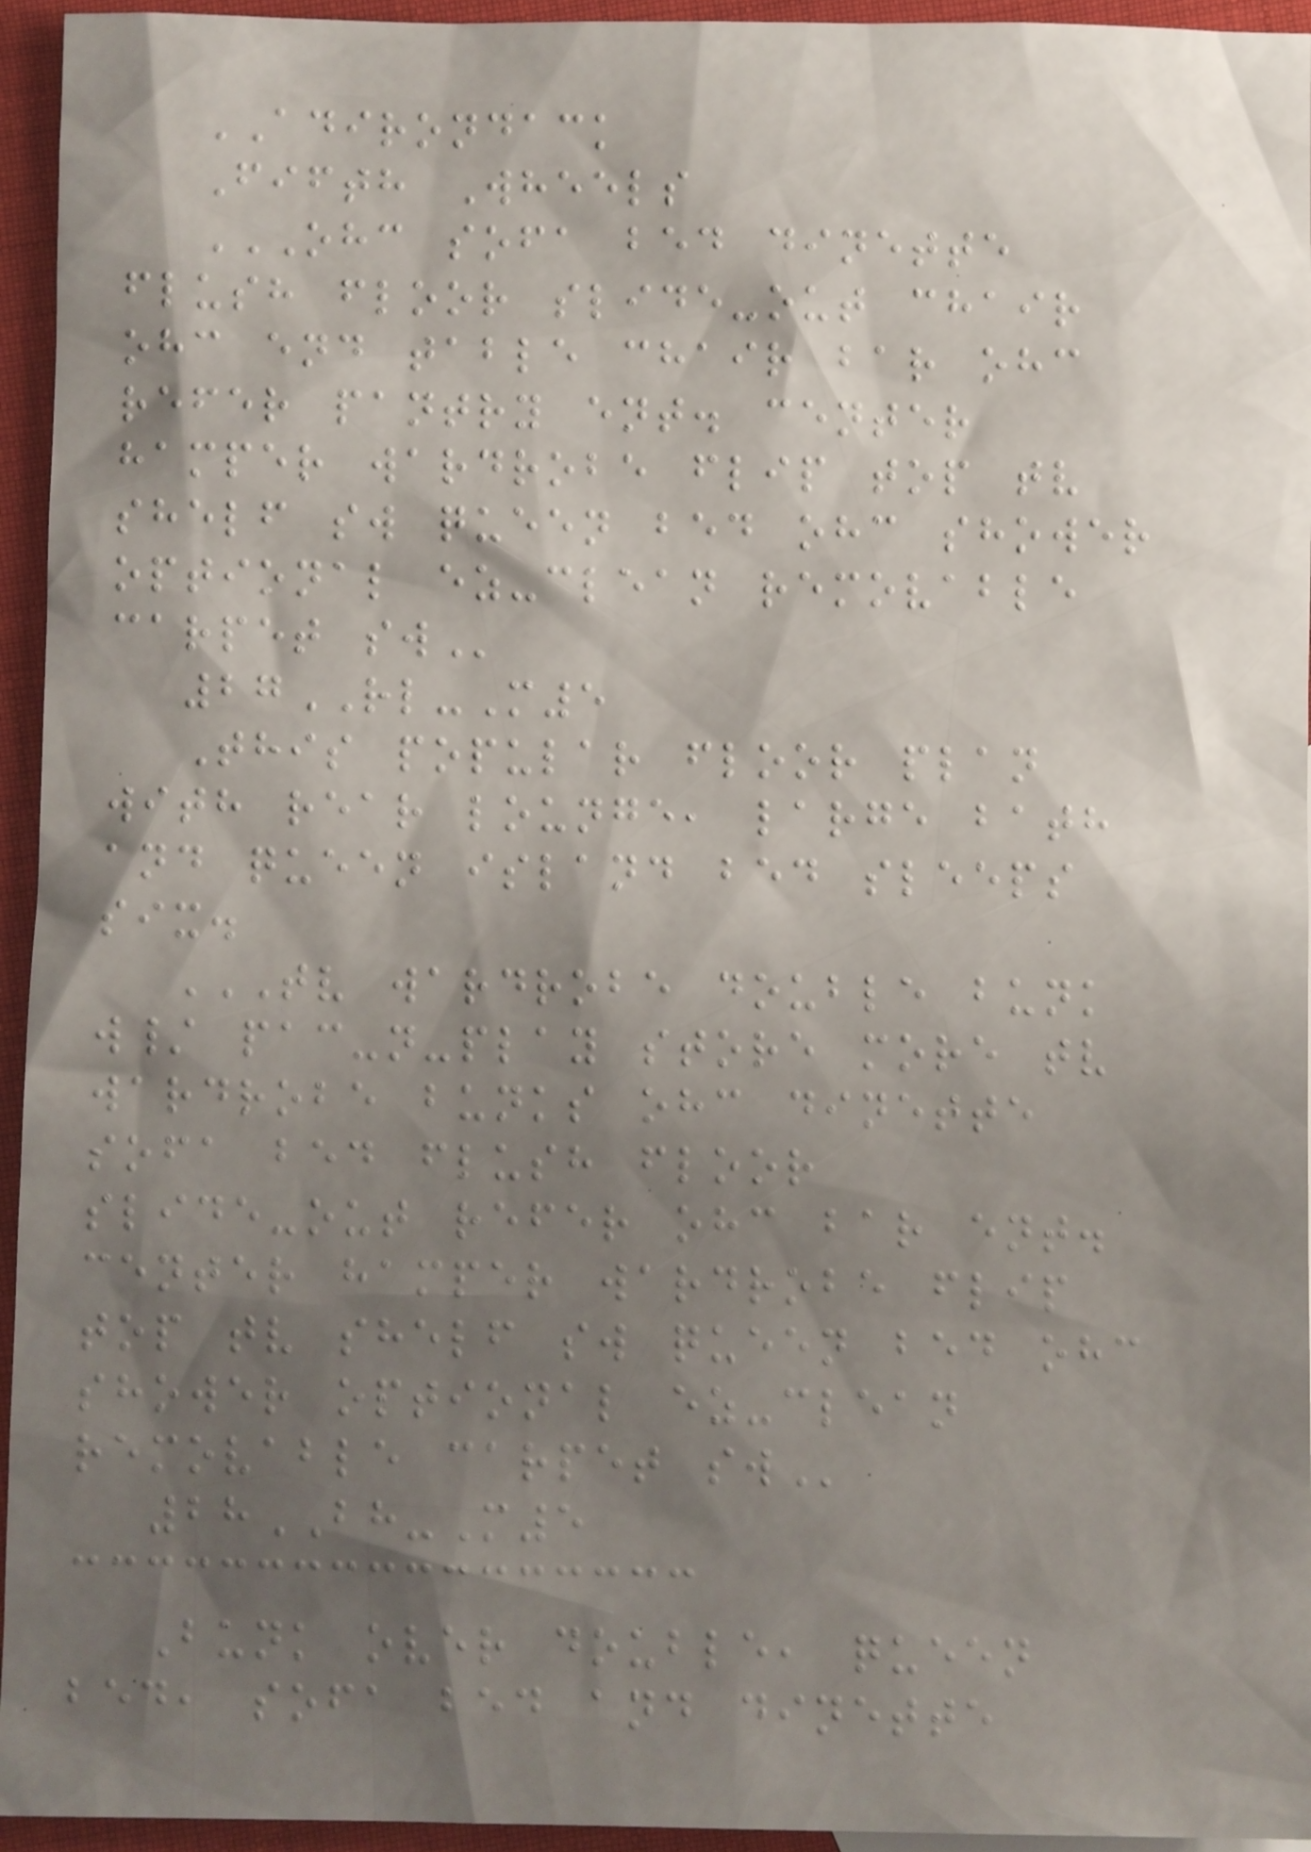ADIRONDACK
Fifth Wheels
OHC SOFA BED DINETTE
FLUSH FLOOR SLIDE-OUT CHAIR
OHC END TABLE CHAIR BAR OHC
REFER PANTRY ENT. CENTER
HAMPER WARDROBE FLIP TOP TV
SHELF SW QUEEN BED OHC SHOWER
OPTIONAL EZ-CLEAN REMOVABLE
CARPET SW
27RL-M5
This popular floor plan
with rear lounge, large bath
and queen island bed sleeps
six.
TV WARDROBE DOUBLE BUNK
W/ PAC-N-PLAY STORE MORE TV
WARDROBE BUNKS OHC DINETTE
SOFA BED FLUSH FLOOR
SLIDE-OUT REFER OHC BAR ENT.
CENTER HAMPER WARDROBE FLIP
TOP TV SHELF SW QUEEN BED OHC
SHOWER OPTIONAL EZ-CLEAN
REMOVABLE CARPET SW
28BH-M5
Bunk over double, queen
bed, sofa bed and dinette
